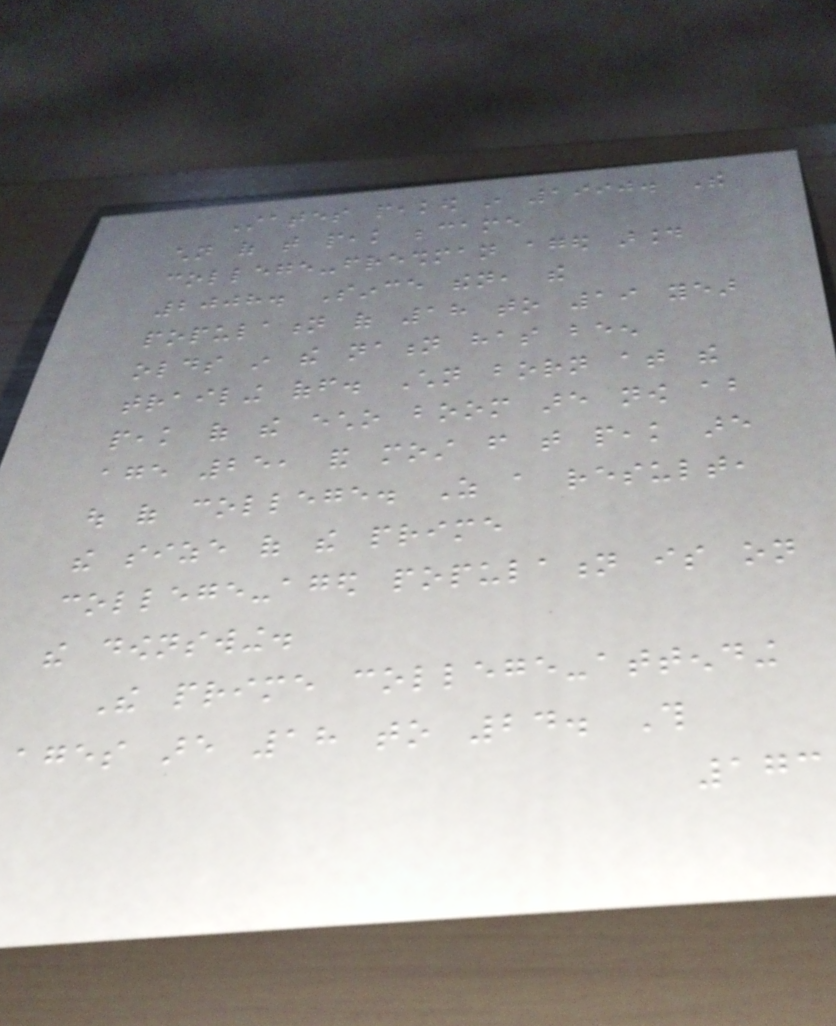States peaked in 1990. The
children of that peak became
college-freshman aged around
2008. Since then, the
population of 18 to 19 year
olds in the nation has been
trailing off. Children born at the
peak of the echo boom are now about
age 25, and most from that peak are
out of college. As a result,
the size of the prime
college-aged population is on
the downswing.
The prime college-attending
ages are 18 to 24. This
173
